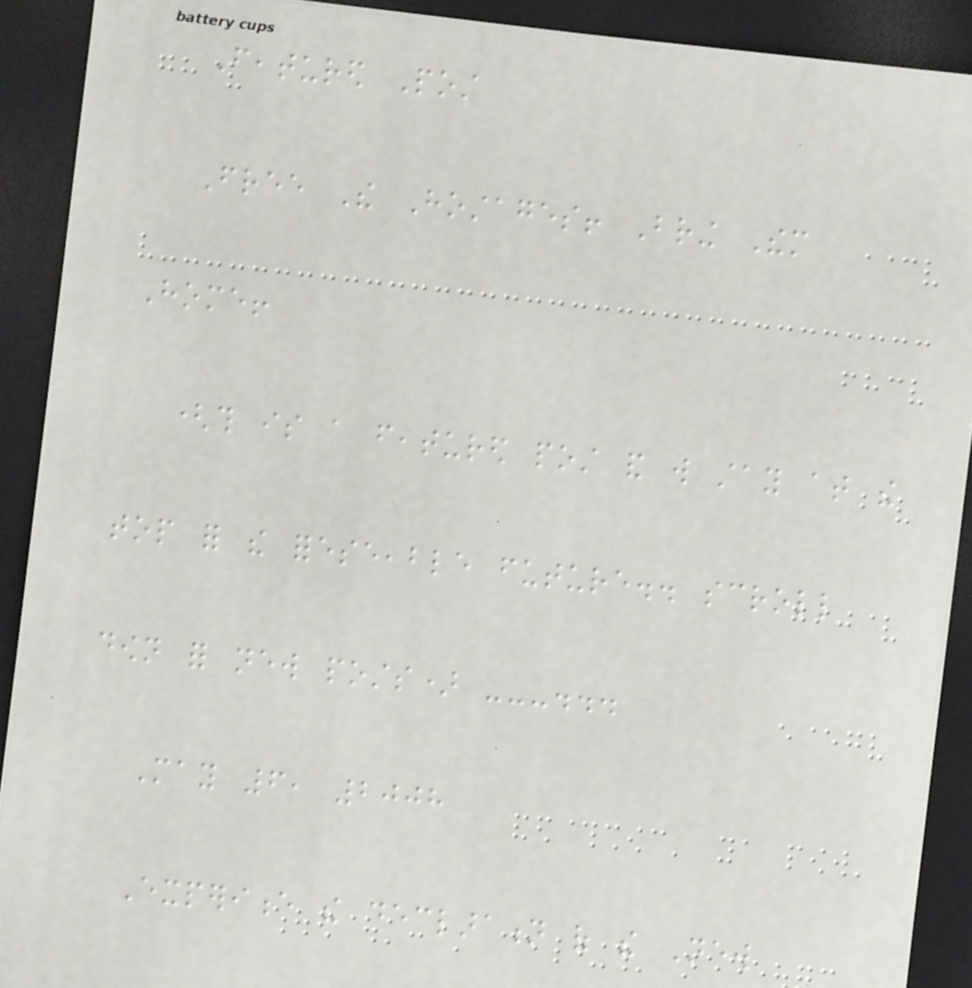Featured Post
Free The Hostages! Bring Them
Home!
(this is a featured post and will stay at the
top for the foreseeable future.. scroll
down for new posts) ---...
May 6, 2008
Experience the declaration of the New
